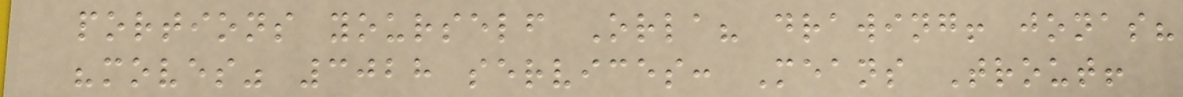portions yourself Orla? drawing! jonas?
"moves" 3028 services: Means Trout!
